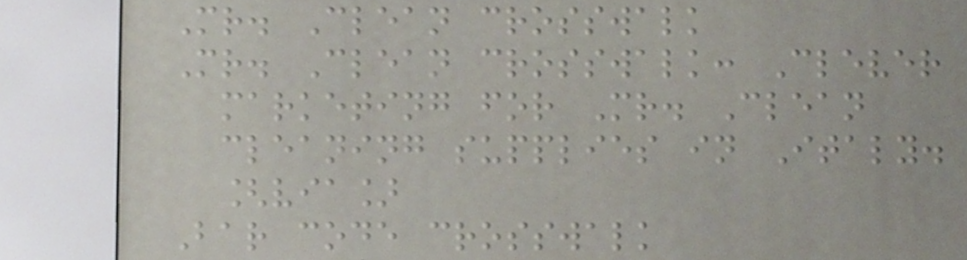Mr. Clean crosswalk
Mr. Clean crosswalk: Clever
marketing for Mr. Clean
cleaning supplies in Italy.
[via]
Bar code crosswalk
